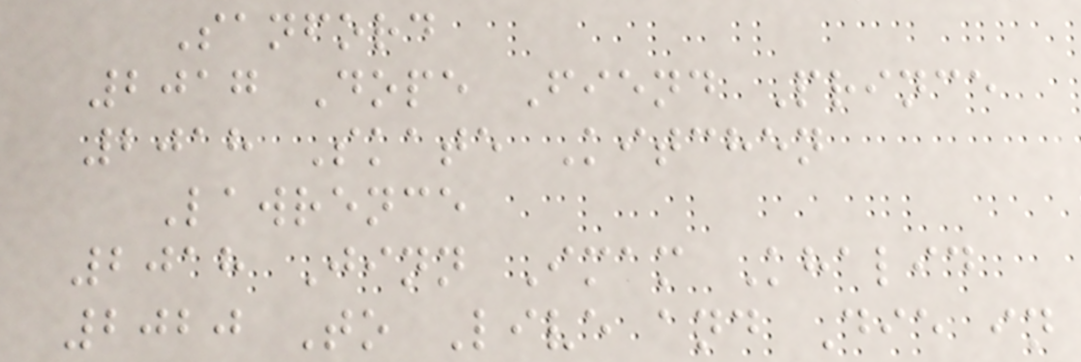Sanford
2017 Dope Fiend Prince
2018 Skate Kitchen
Lawrence
2018 Jinn Imam Khalid
2020 To Live and Die in
